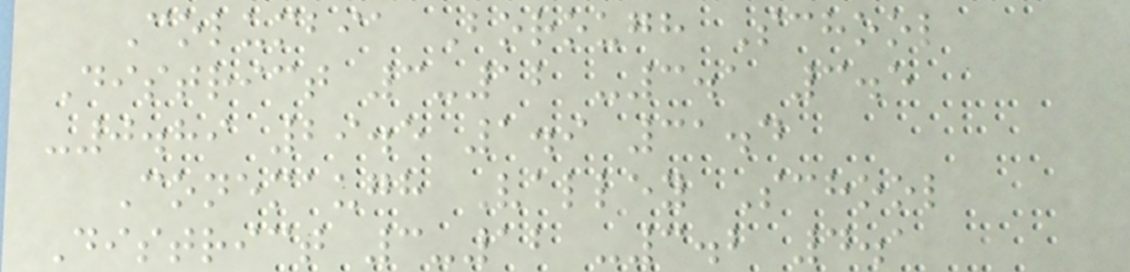Columbia Borough School
District 3-12 -3.1 3.5
-0.89 29.5 1.9 31.4
Conemaugh Valley School
District 3-12 -3.2 4.1
